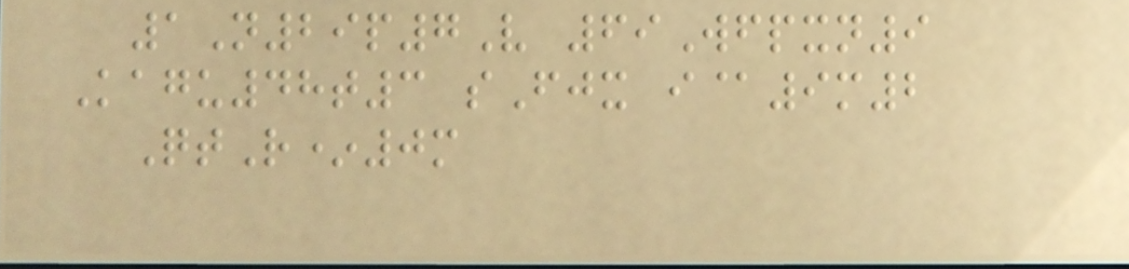1N29p7V 69Wfpxn9
Kagu48t3 sFjx i@9m2
QtR*0m
